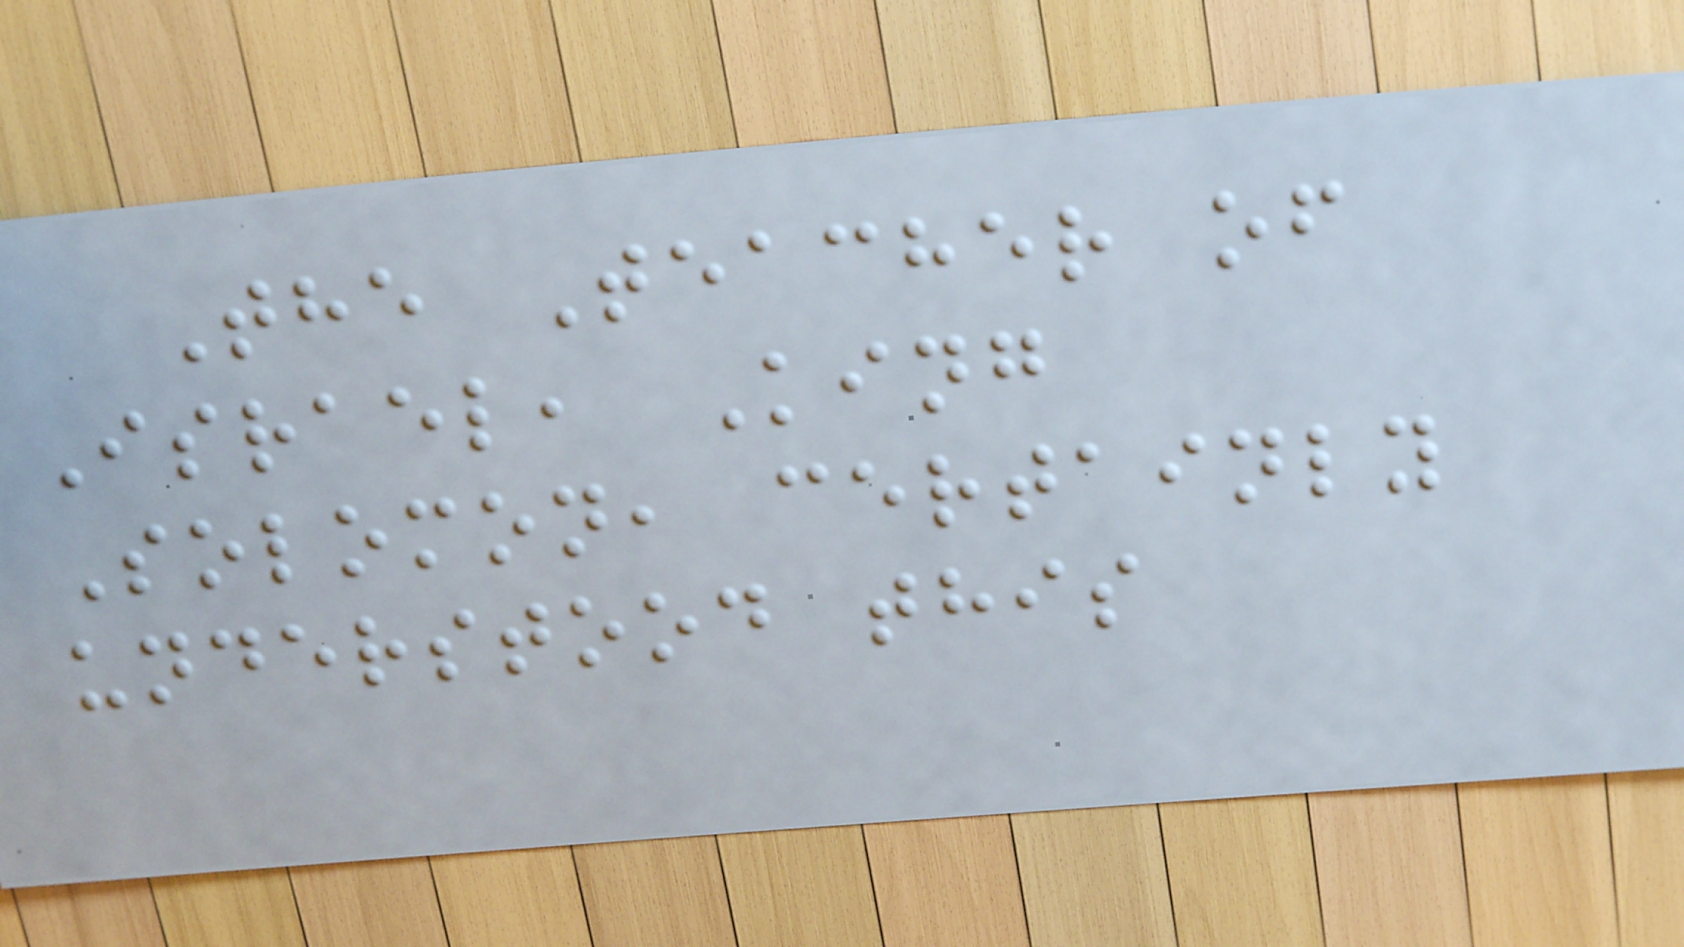The Teacher of
Israel, King
Solomon, certainly
understood this
